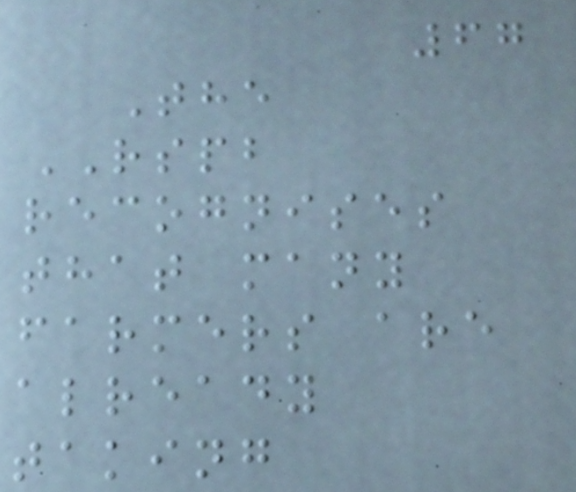67
The
RSPB
recognises
that many
farmers are
already
taking
